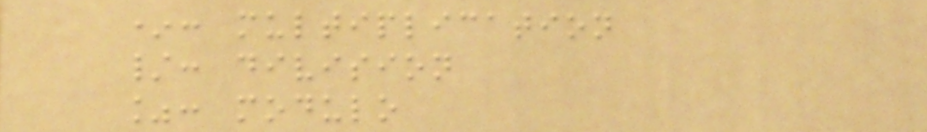*: multiplication
/: division
%: modulo
